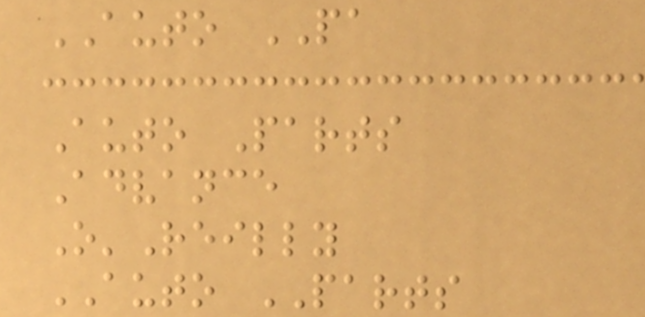AUTO PA
Auto Parts
Advance
O'Reilly
AUTO PARTS
